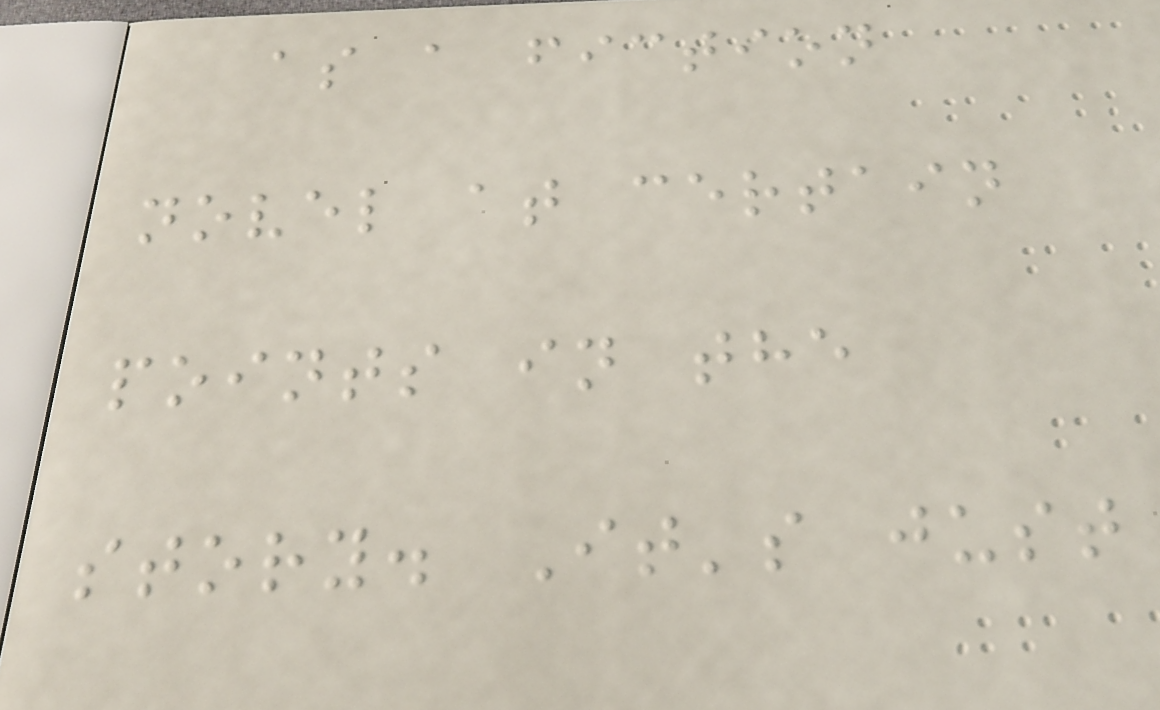as a fiction
novel at certain
points in the
story. It's just
